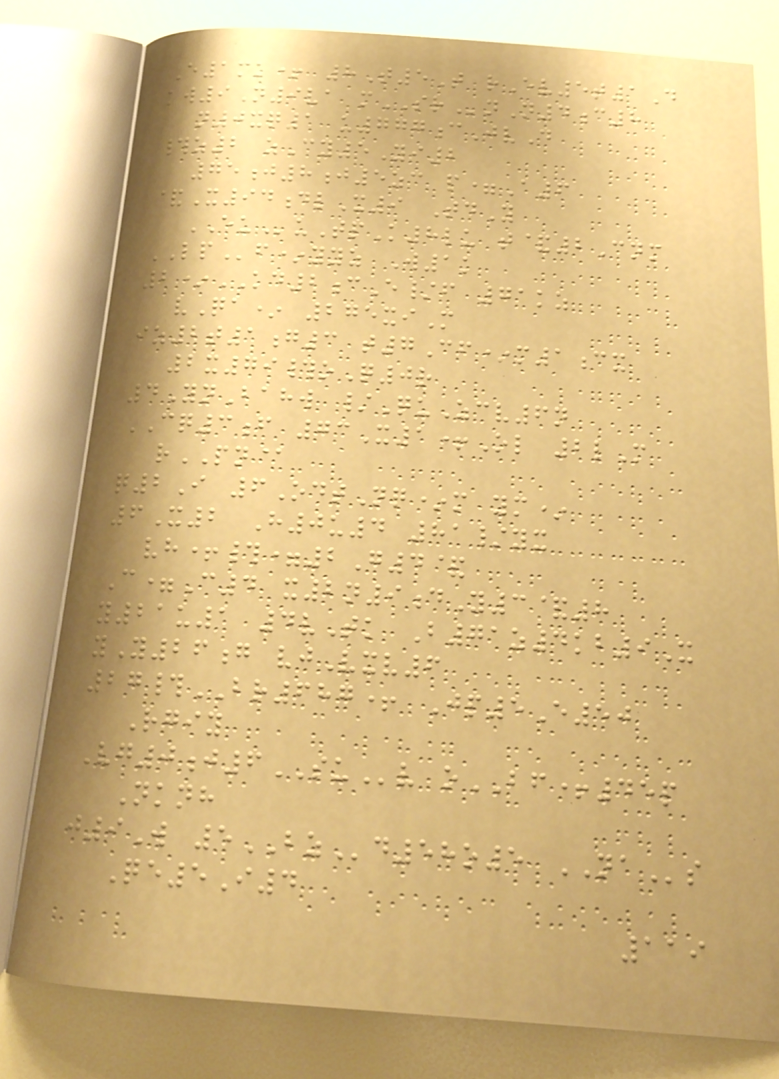E1mk+ 8T5T rEv5t1D
kw9N9va mSRnN4c8
n0xq1 u777cJvD
#z2 zCy5Yi2
75j8j5zc p=A6
&X94dlX9 TdY
EUuTpK8lu t&2Cnm
LPf*yyz W1k
2*KD2cE/f 71kz
vQa* 275xiM
iz2t1g3 t7Cf*m1cx
2x79#oQ0r
4YnBahw /QuZcv6n
CQ3f 73X1+Ol 2lM
rPN@
q2I 6OdtNq*m ym*
6X2 H0u4 81/yx
vh+#=2G4&
C=C4 x2n9dY3&8
y21u1 4vTk B71z4kb9X
yY26g vjVxv6
27#BR687+ Jp5E50
Rgiy
Vg0j6SUv oBF+45p
Nknh
j9W 5BZd58o5 NAs
Qe5I4
119
